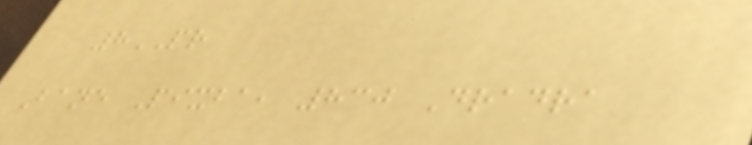8PR
Bane Pixba, 830 Dradra
